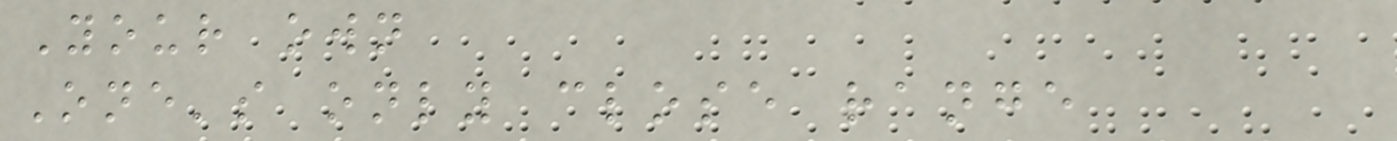Your own
One's only close range
